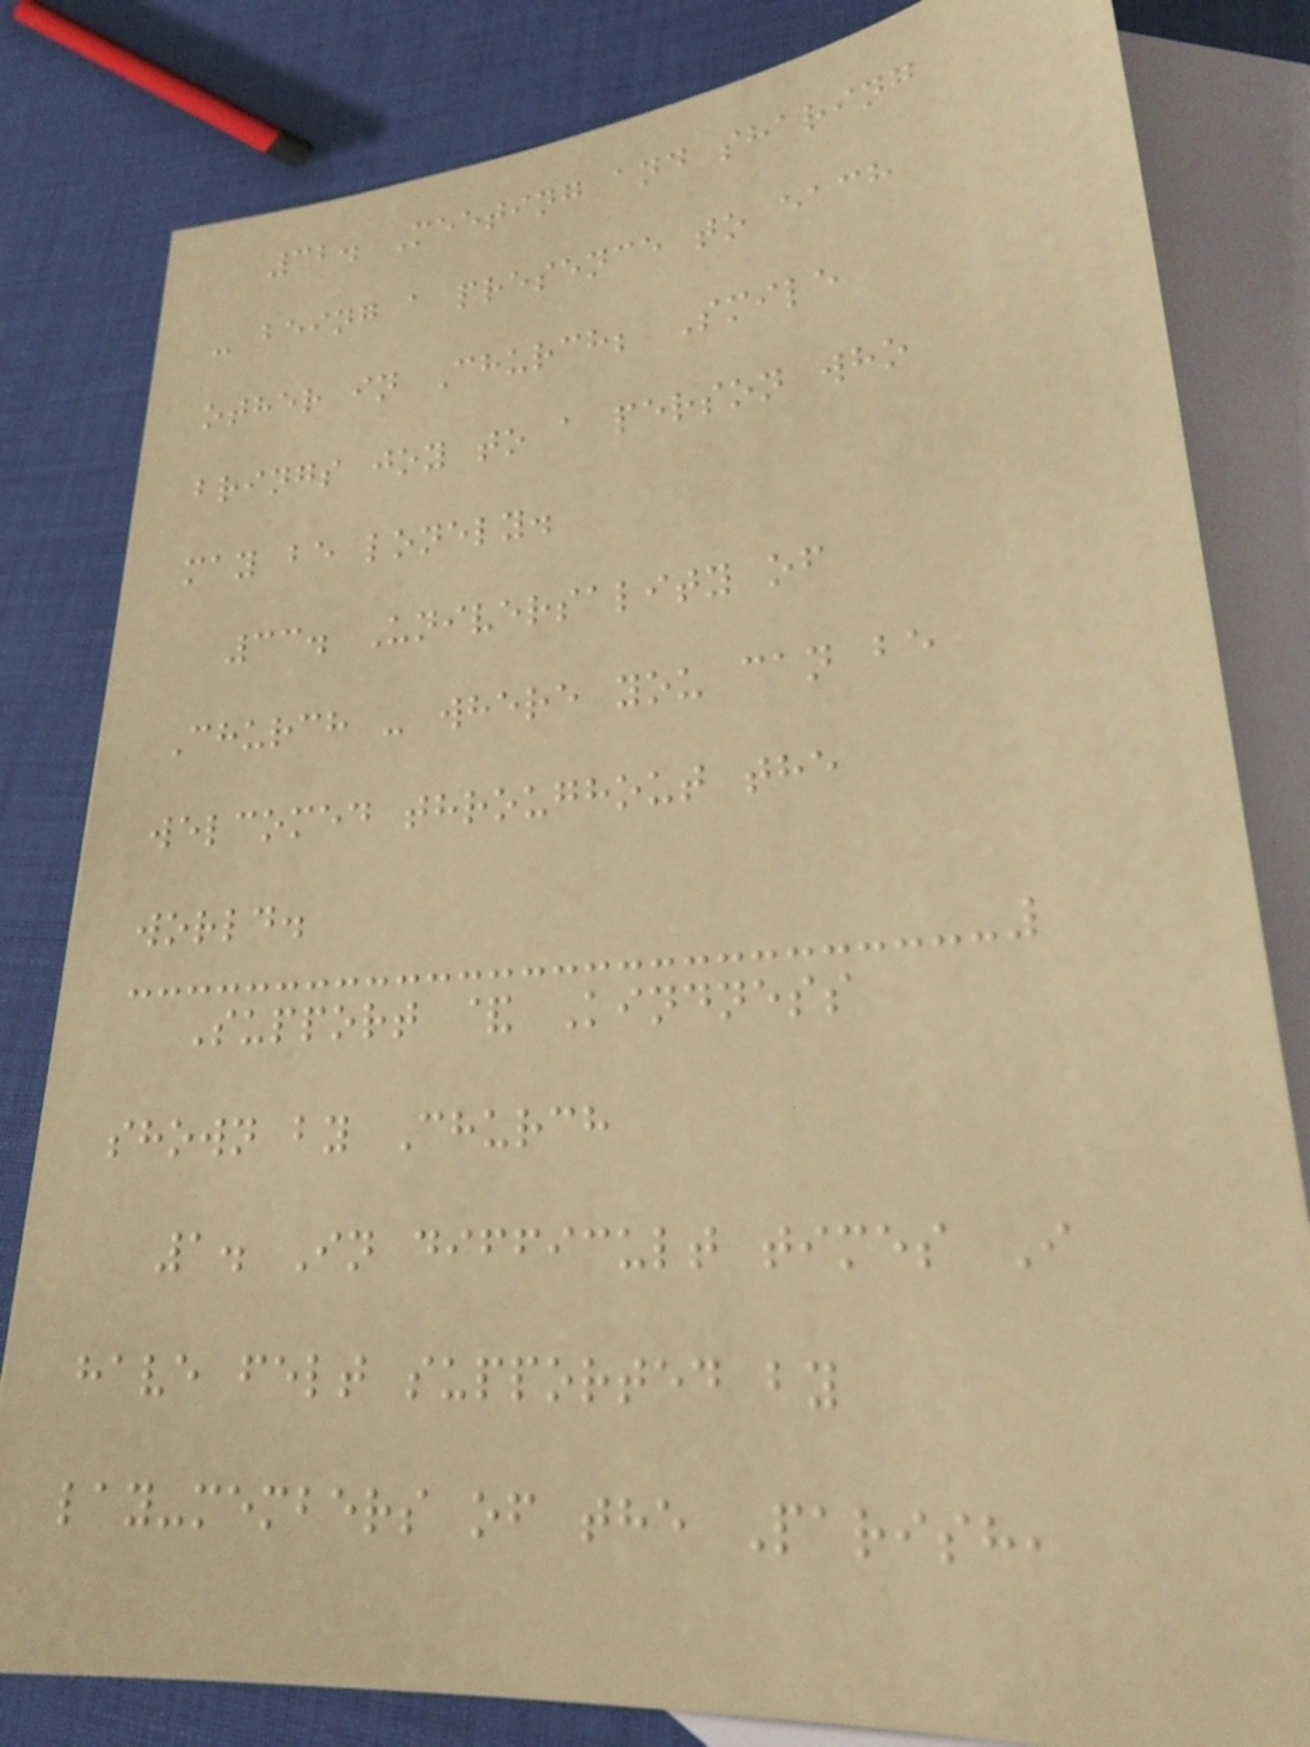32. Meeting and sharing
- being a presence to each
other in Church; Smile
brings joy to a person who
may be lonely.
33. Universality of
Church - where you can be
welcomed throughout the
world.
Support & Kindness
shown by Church
1. In difficult times I
have felt supported by
lay-members of the Parish,
